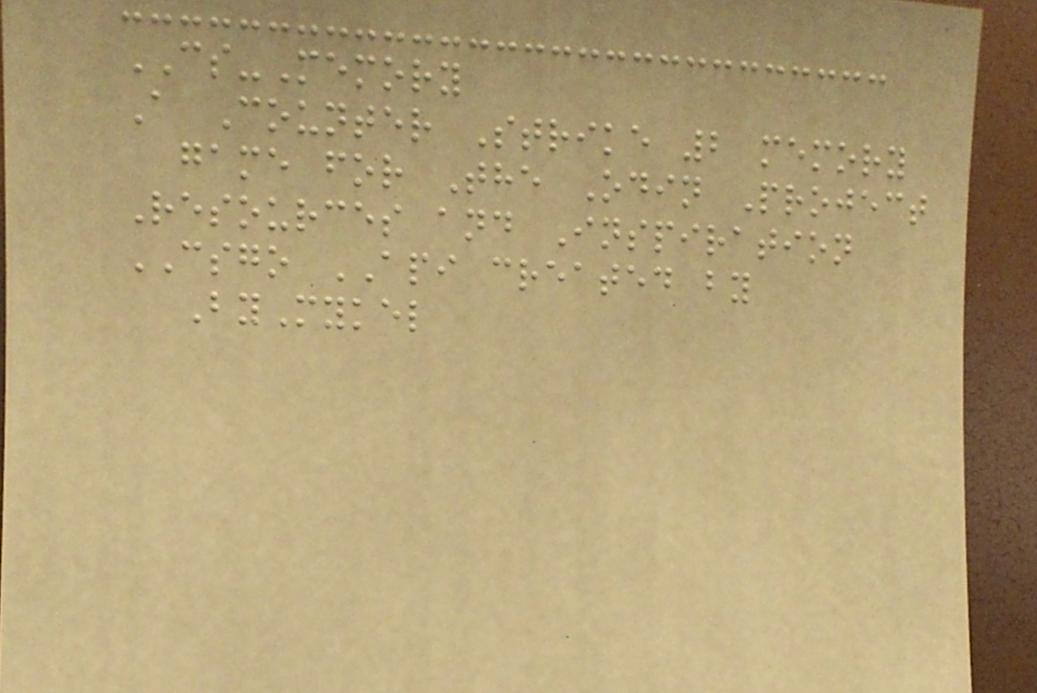CS-Memory
A Counter Strike 2 memory
game for The Odin Project
Resources and Inspiration
CSGO API created by
ByMykel
